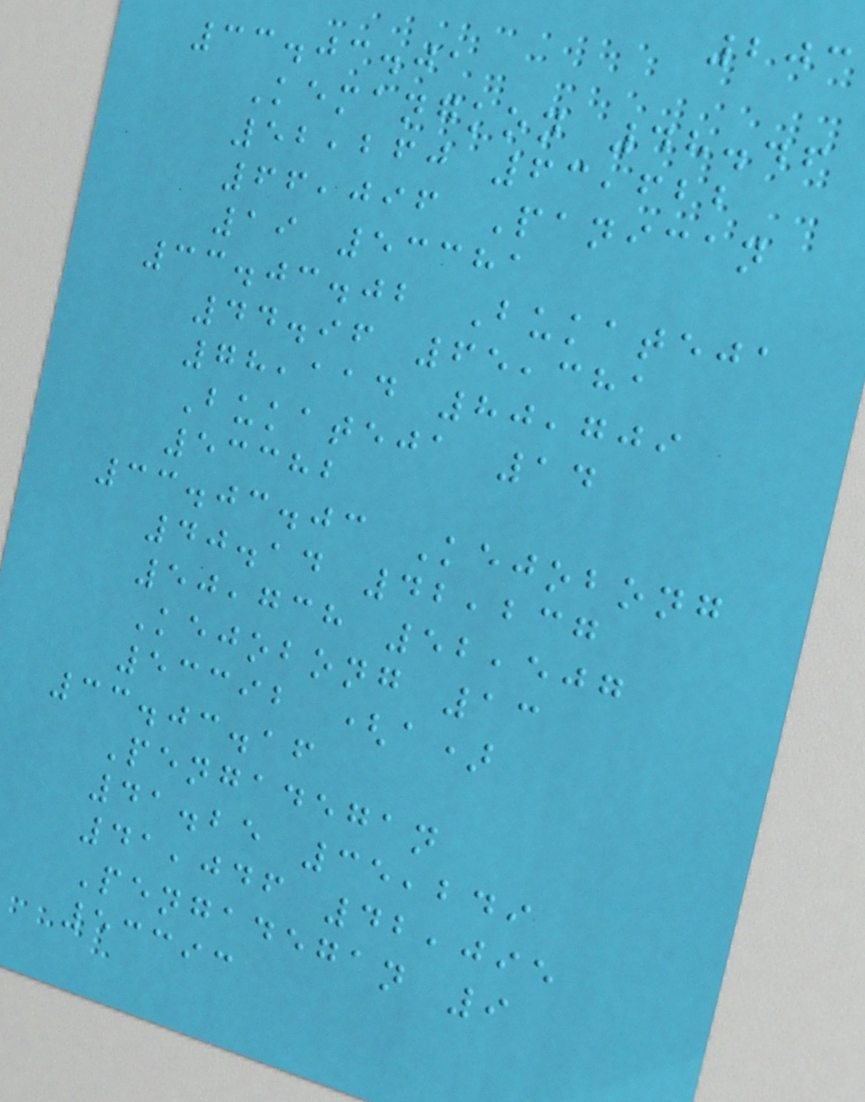203
33.03.01
Kemangkon 48.46
52,260 63,622
66,096 Panican
19 53381
33.03.02 Bukateja
44.96 65,381
78,114 80,709
Bukateja 14
53382
33.03.03 Kejobong
40.14 42,237
50,738 52,507
Kejobong 13
53392 (a)
33.03.16
Pengadegan
41.25 35,249
41,046 42,095
Pengadegan 9
53393
